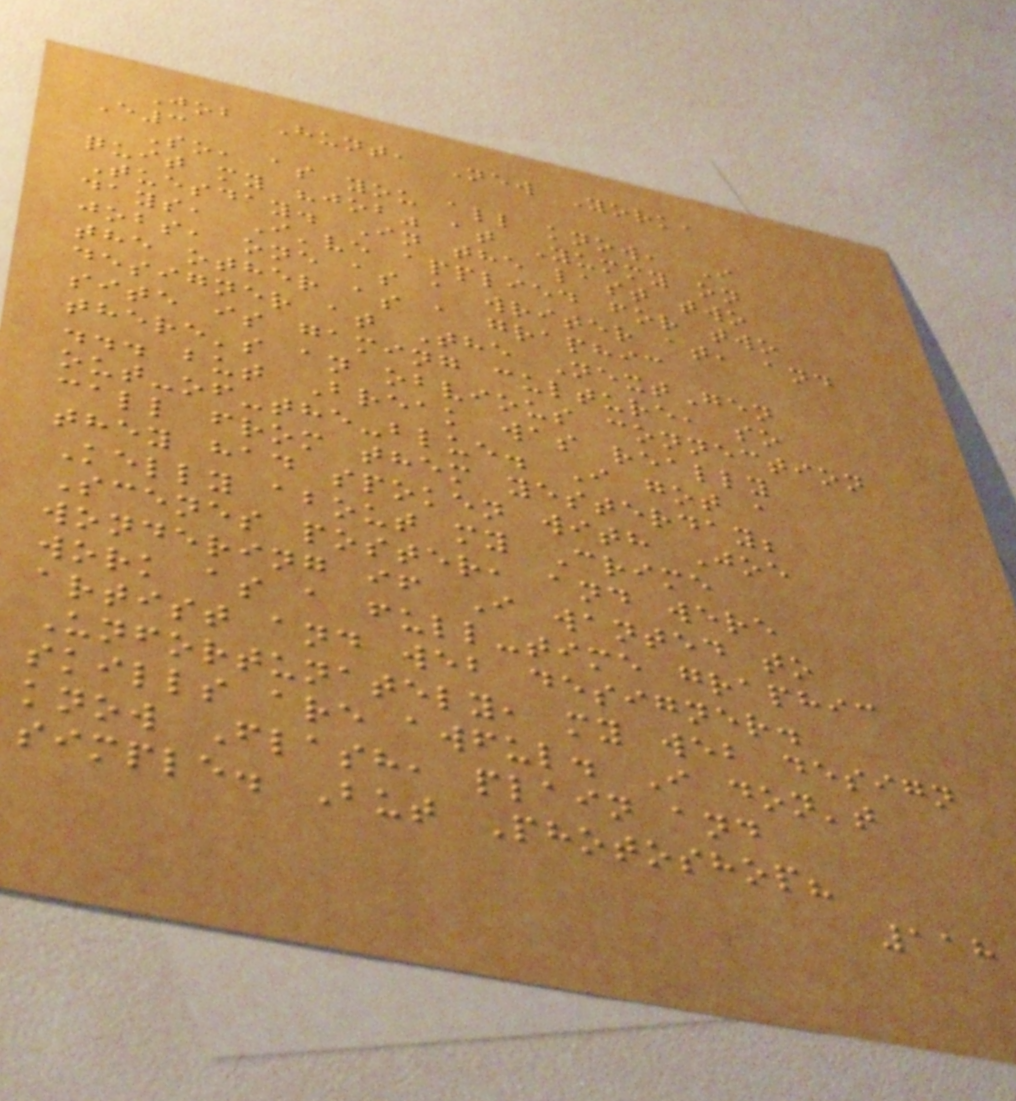Job Hunt, New York,
E3
So, as you all know, I
quit my "job" at Yummy on
Tuesday. In the last two
days, I've applied for two
jobs, one as a writer at, and
the other as a graphic
designer at The NextGen
site is gaming culture, so
there's an obvious connection
... but Break was really
out-of-the-blue. I got a
call from them yesterday;
they had spoken with Joe
Kelly about my Crime
Scenes poster, and were
wondering if I wanted to
work as a full-time graphic
artist and web designer.
Unfortunately, my web design
skills are awful. I don't
know Flash, plain and
simple. But Photoshop?
118
